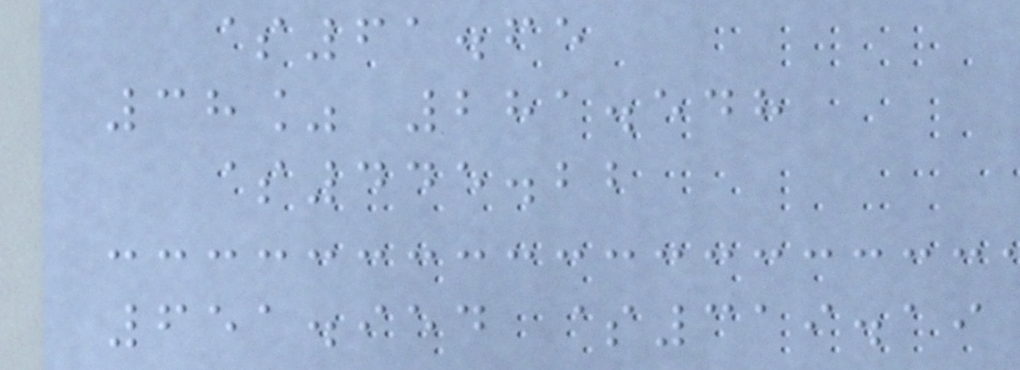$61.65
38% 281.548
$445.22
651.954 $319.19
